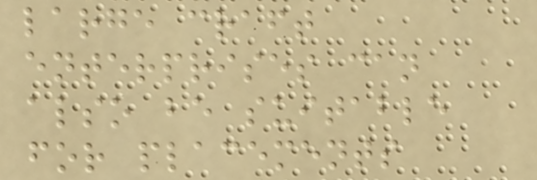large craft
enterprises can
also be suitable
for placements
